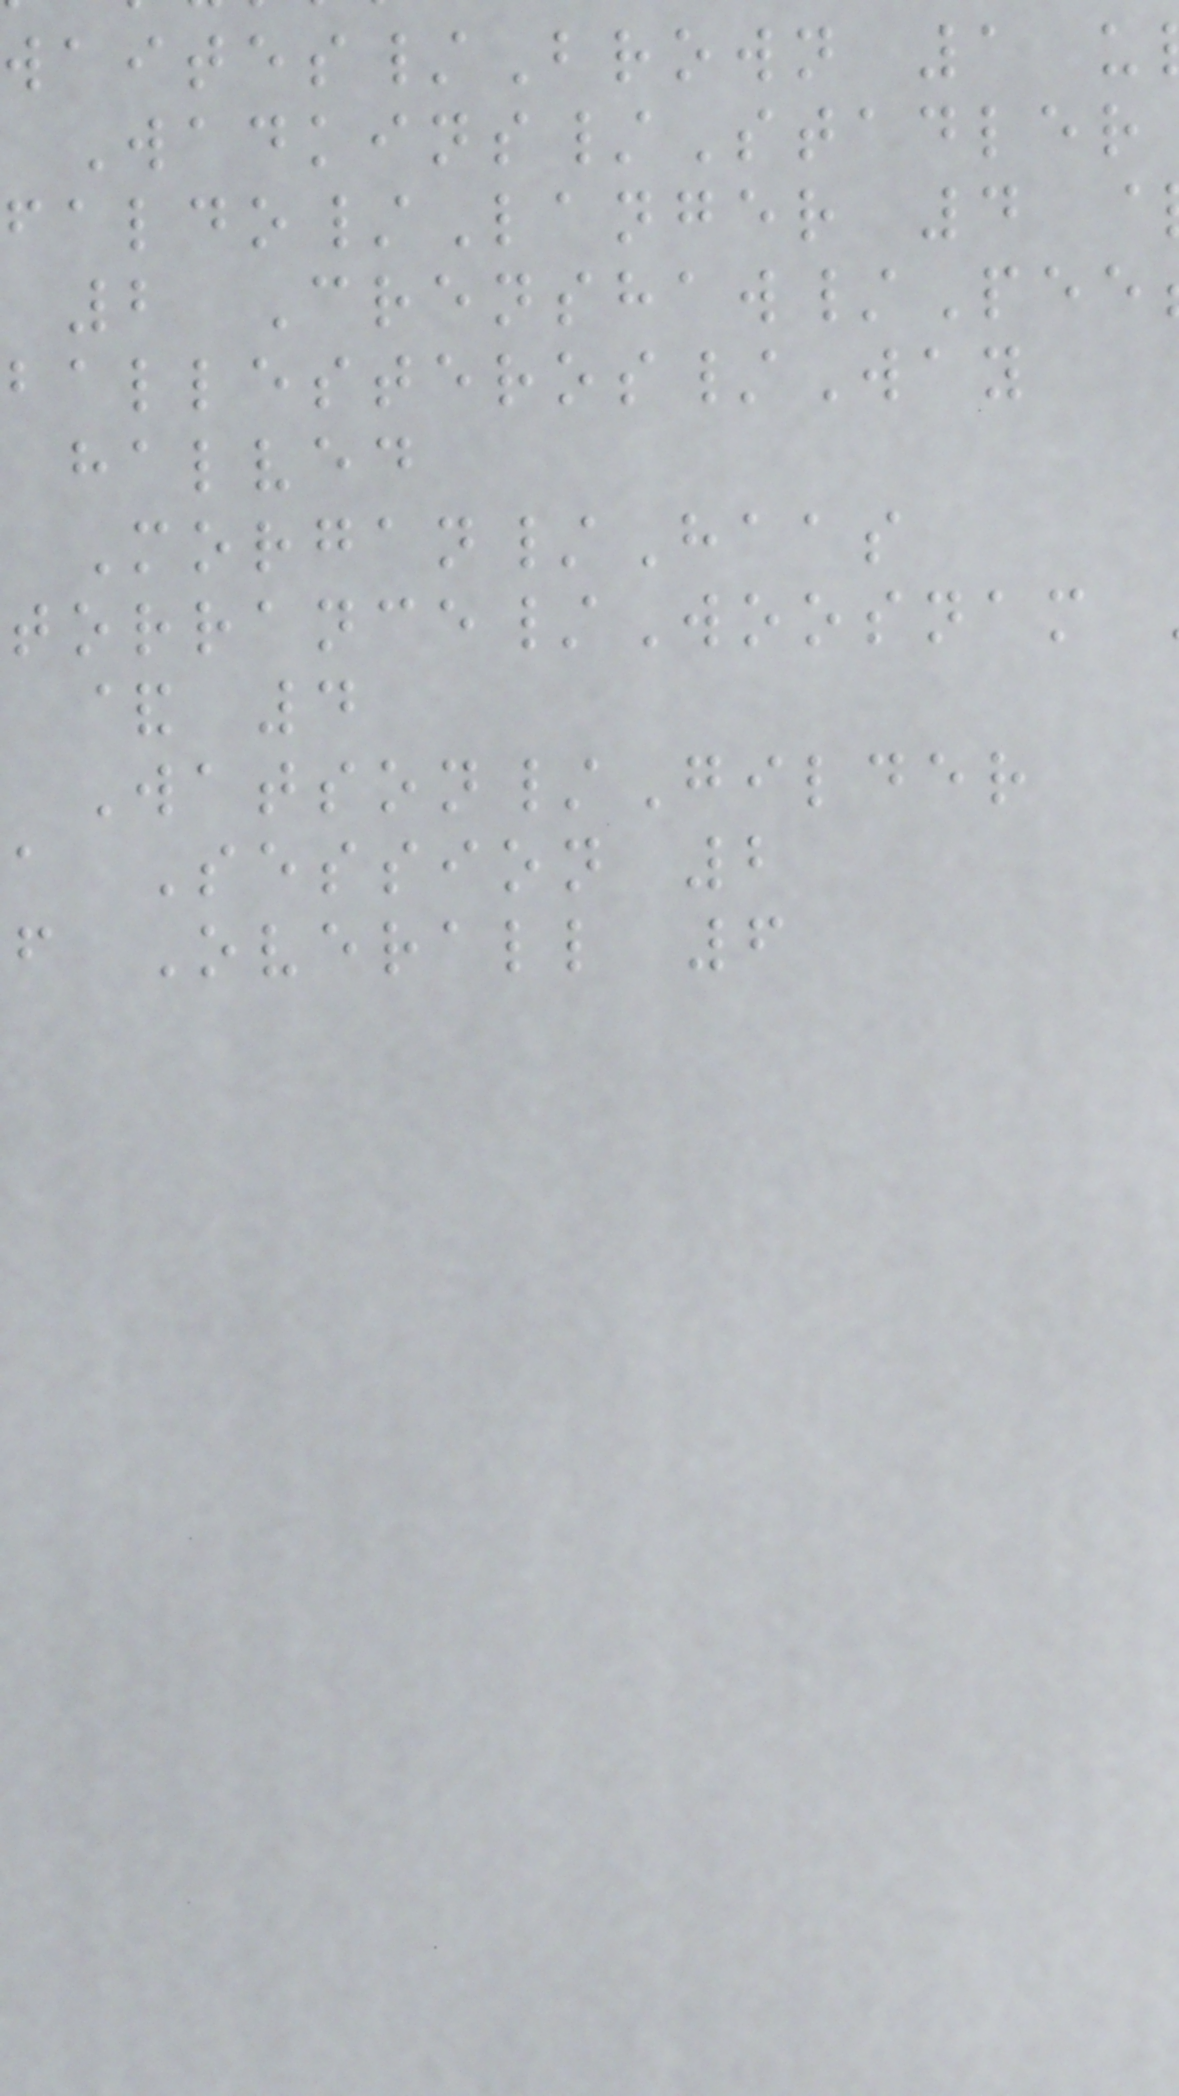aites/Brown 1 u
Wadkins/Stadler
aldo/Langer 4
2 Crenshaw/Pee
allesteros/Way
halved
Morgan/Haas
orrance/Woosnam
& 4
Watson/Gilder
a Session 2
f Overall 6
